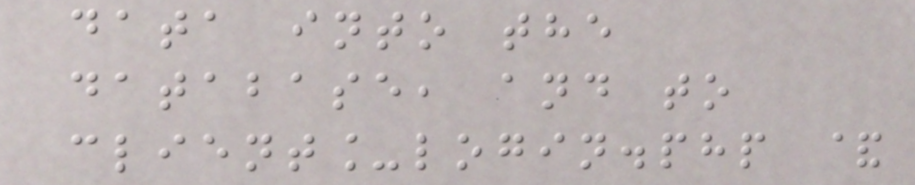data into the
database, and to
client_login.php &
